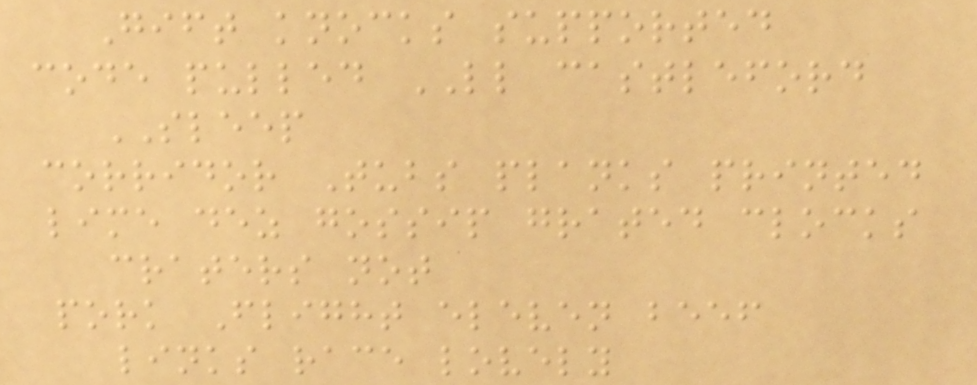Gift knocks supported
code pulled LL castleford
SLEEP
corridor Tubs planks printed
lime dez gossip grated clocks
craters not
pork Flight eleven beef
links race lovely
